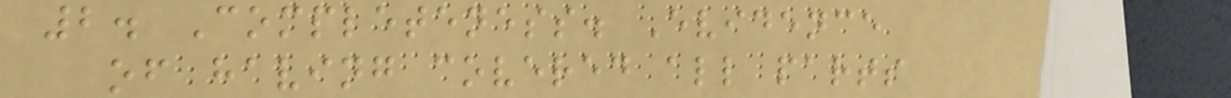2. Completeness. Evidence
of having covered all parts
